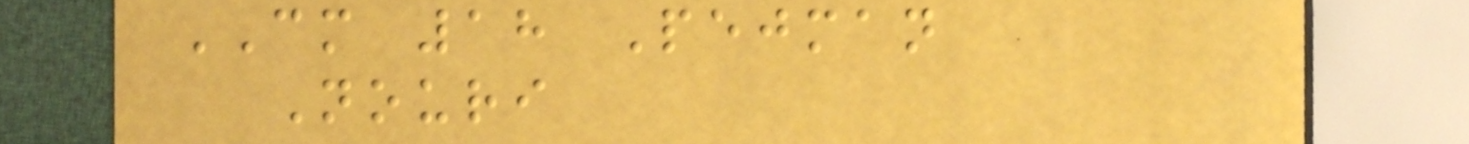CM 18 Pejman
Nouri
